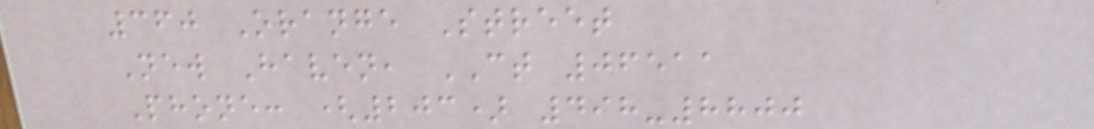360 Orange Street
New Haven, CT 06511
Phone: (203) 498-8800
